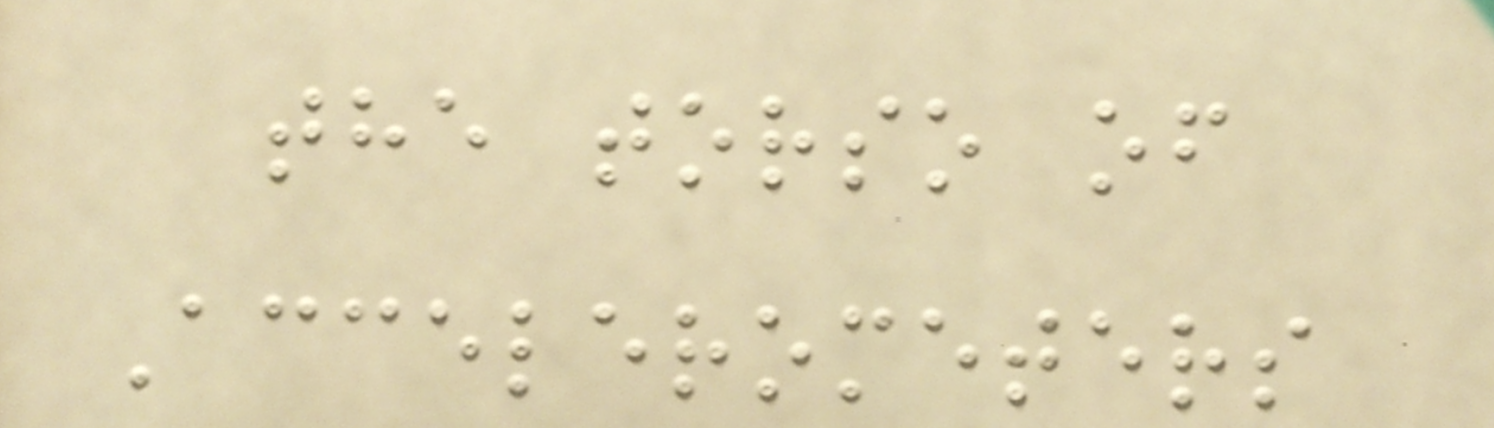the torso of
Accelerometers
